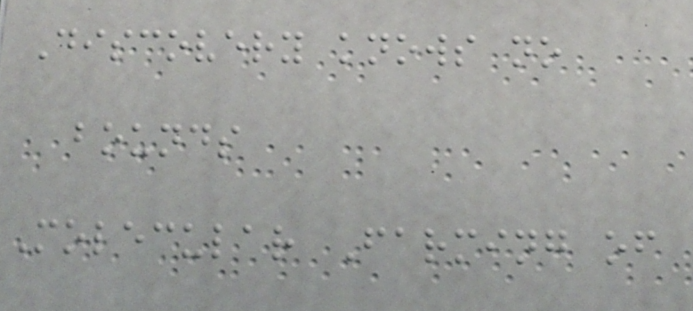Discovery knows no
bounds
Molecular Farming of
